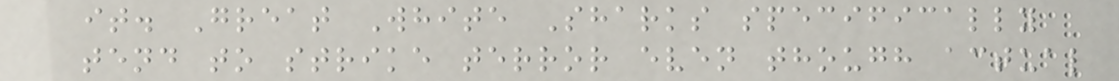it. Great White Sharks specifically
tend to strike terror even though actual
